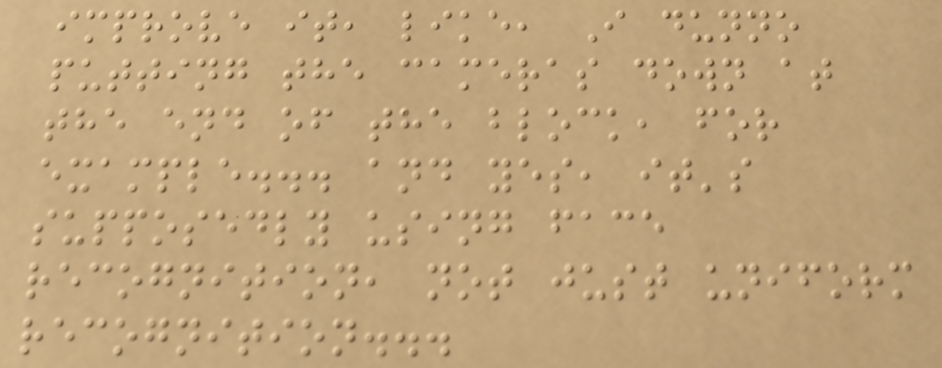improve it, like, I dunno
putting the cameras down at
the end of the block, for
example... and yes, it's
supposedly using face
recognition, not just uniform
recognition...
